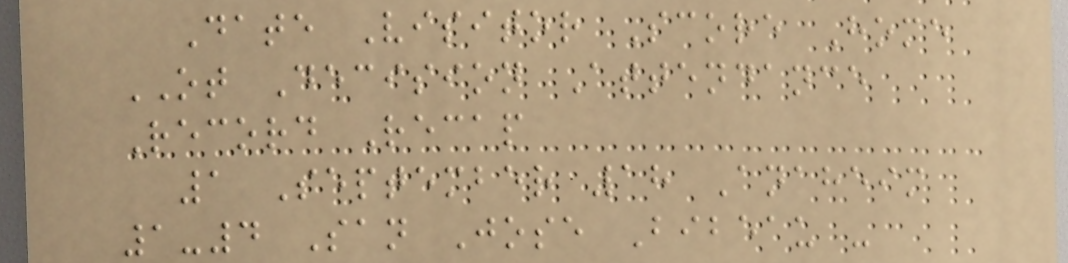Date Visitor Score Home
OT Decision Attendance
Record Recap
1 September 18 Anaheim
1-4 San Jose Bibeau -
